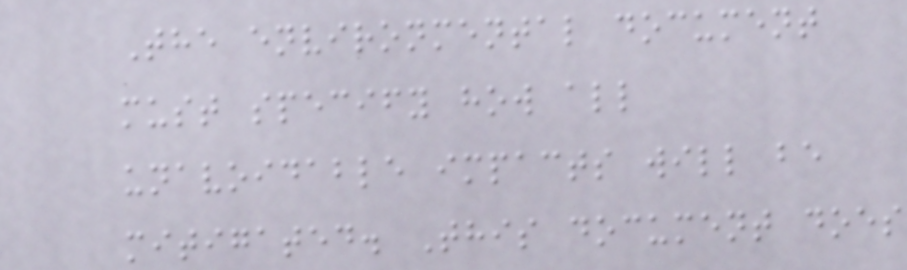The environmental document
must specify how all
unavoidable impacts will be
mitigated. This document does
